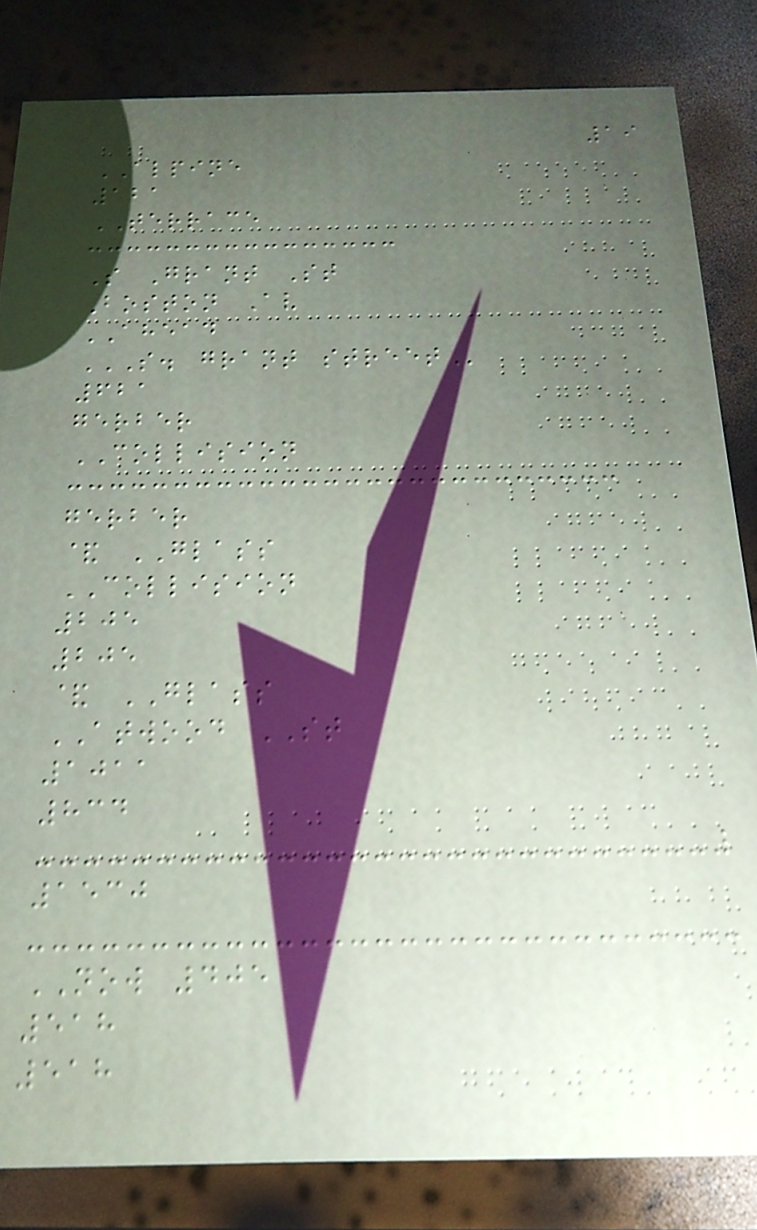19
ALPINE
121
TERRACE
S Grant St
Boston Av
AHEAD
S. GRANT STREET
621
gerber
COLLISION
gerber
& GLASS
COLLISION
205
205
& GLASS
ATWOOD ST
1011
834
1530
NOW 405
518
518
